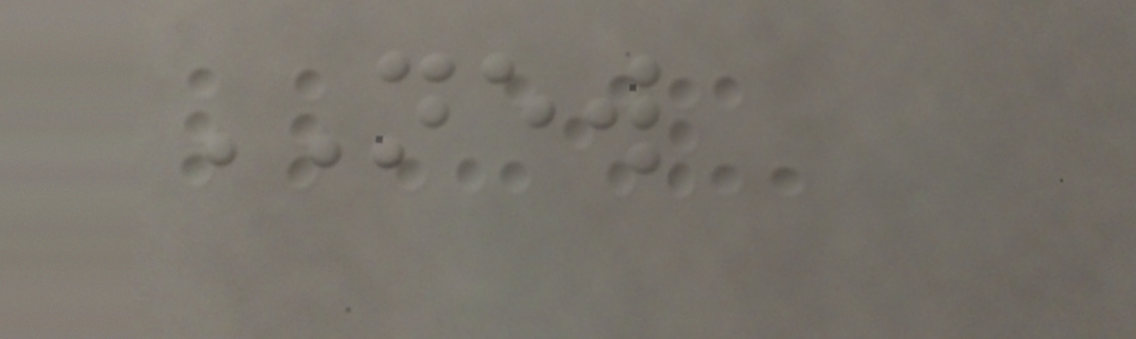NEW
